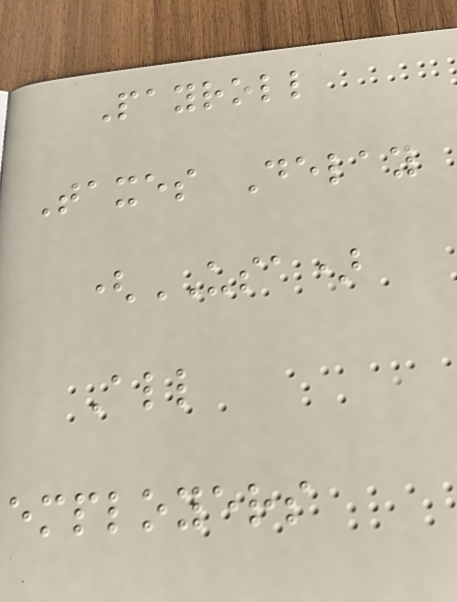Payroll
Taxes Delay
(USA)
All
employers
